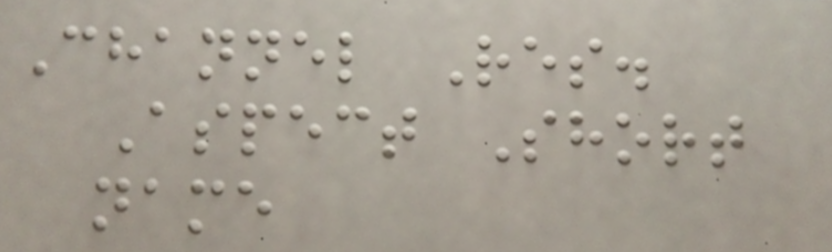Channel Res.
Aspect Short
name
